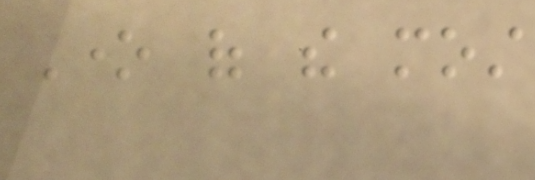One of the most
